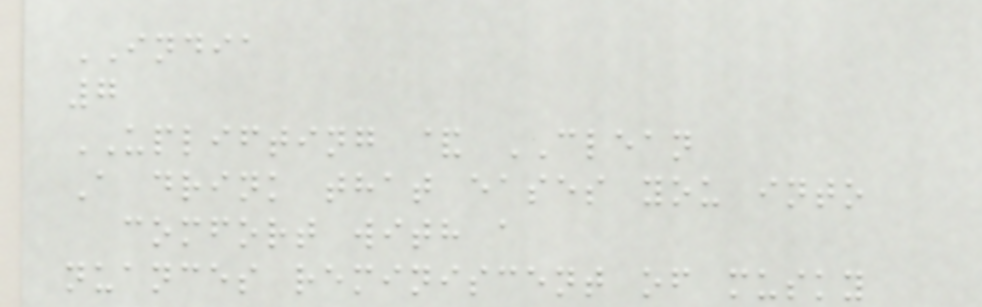INDIA
7
UPLIFTING & CLEAN
A drink that eases you into
comfort with a
nuances reminiscent of musky
